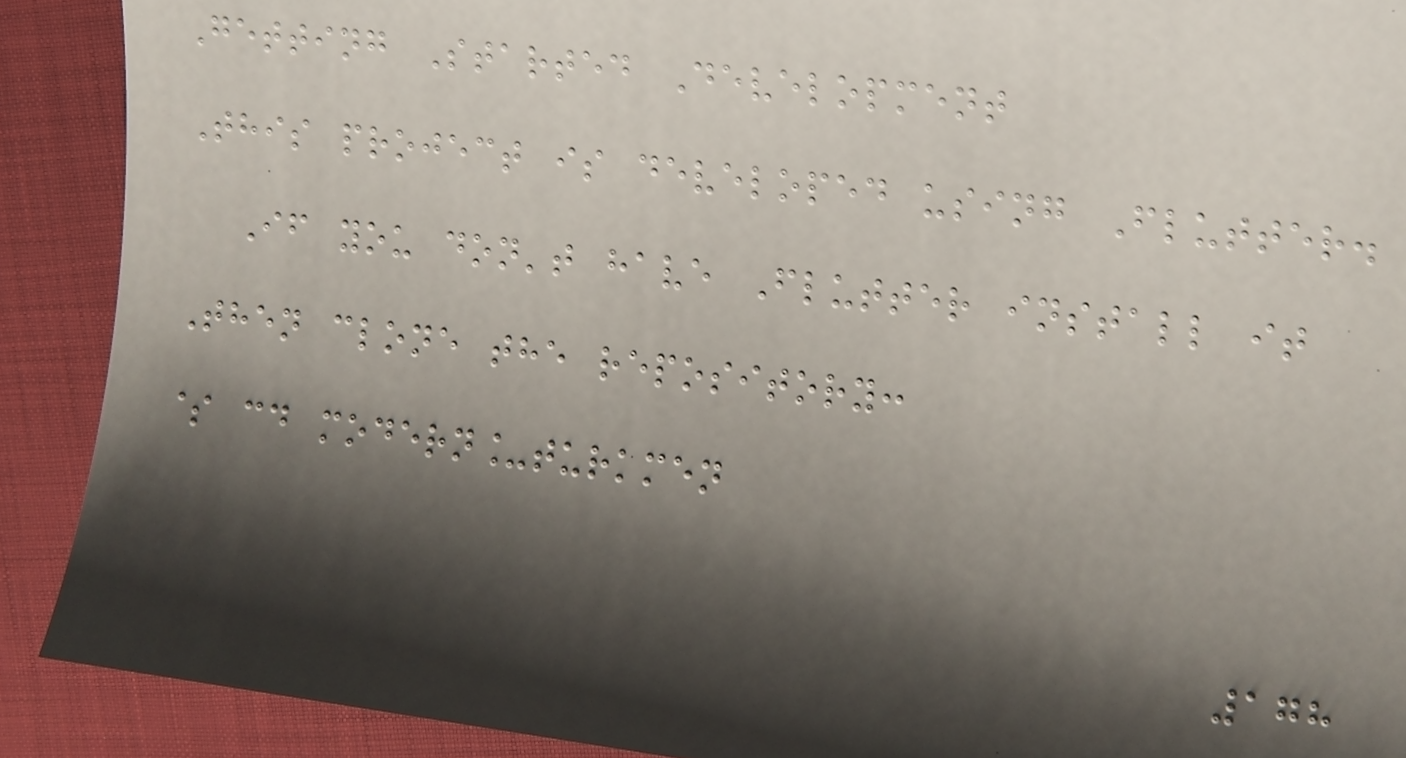Getting Started Development
This project is developed using Flutter.
If you don't have Flutter install it
Then clone the repository:
$ cd modern_turkmen
178
